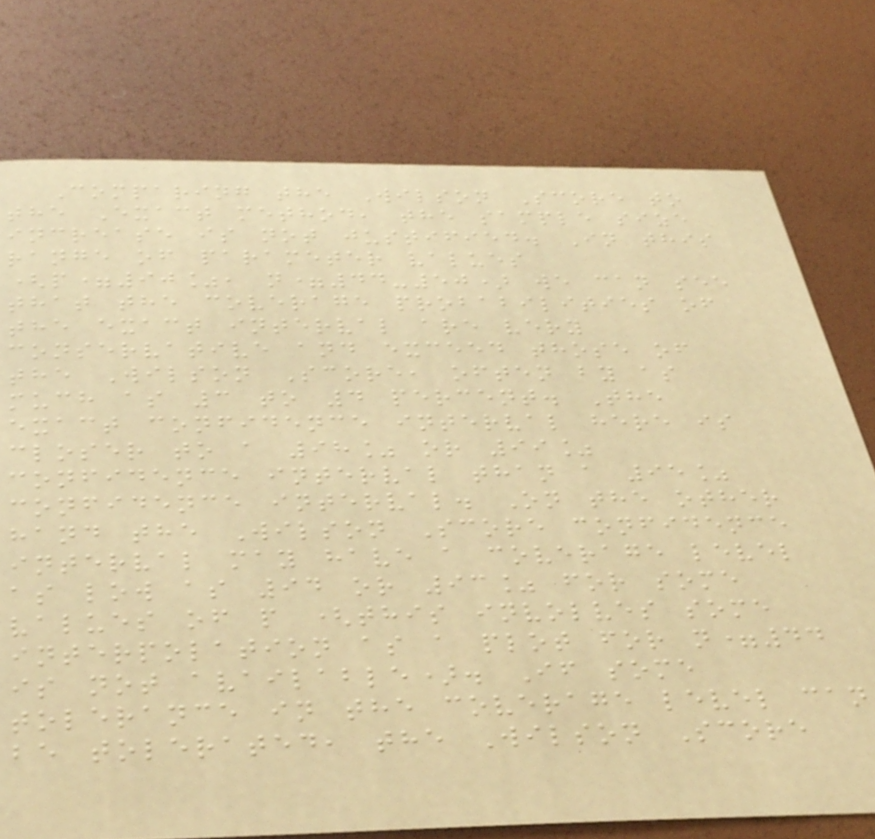Comparing the Wilson Score to
the Exact method, the sample size
increase is not justified. In this
range of parameter values
(p=90%, n=44-50) we can see
that the coverage probabilities of
the exact interval are very
conservative and exceed those of
the Wilson Score, often by as
much as 3 to 4 percent. The
exact confidence interval here is
closer to a 98% or 99%
confidence interval than a 95%
confidence interval. On the other
hand the Wilson Score confidence
interval may have a coverage level
as low as 94 or 93% for some
values of p (this involves some
interpolation as a plot for n=44
is not available). If some
tolerance in the coverage level can
be tolerated, the Wilson Score
